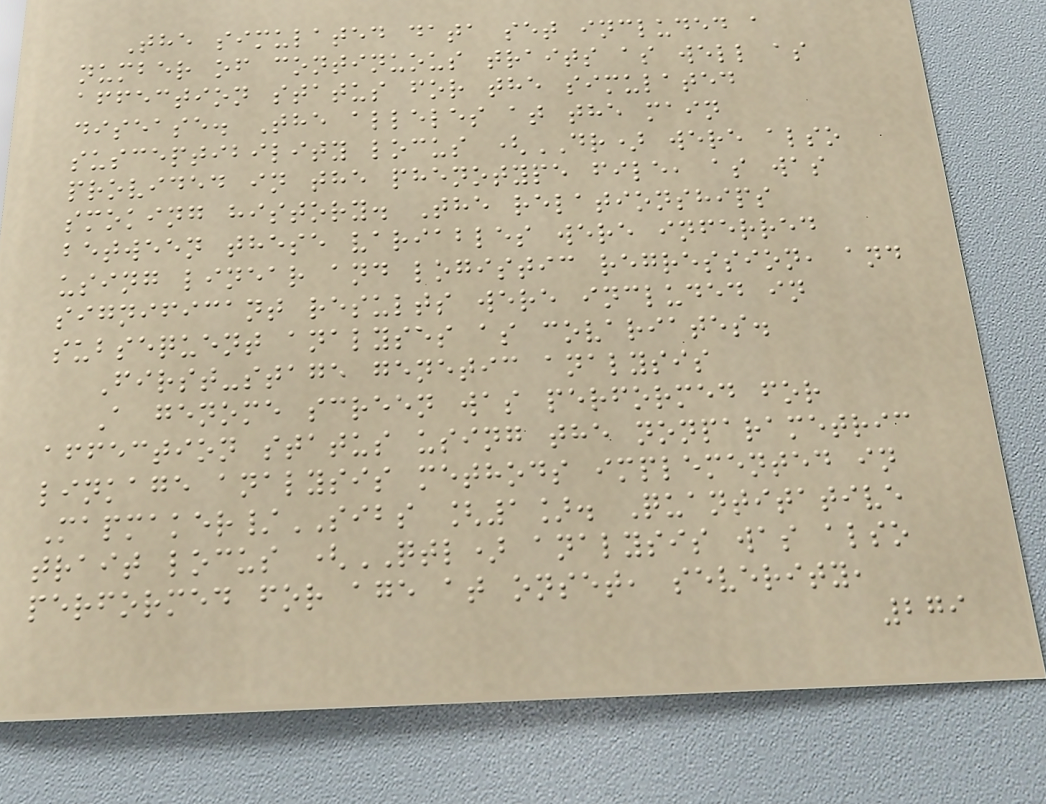The simulated data set included a
number of continuous traits as well as
affection status for the simulated
disease. The alleles at the main
susceptibility locus (DR) were also
provided in the phenotype file, as was
smoking history. The relationships
between these variables were inferred
using linear and logistic regression, and
significant results were included in
subsequent analyses as covariates.
First-stage genetic analysis
A genome screen was performed for
affection status using the nonparametric
linkage analysis methods implemented in
Mapmaker/SIBS [1]. Quantitative
trait locus (QTL) analysis was also
performed for age at onset, severity,
279
